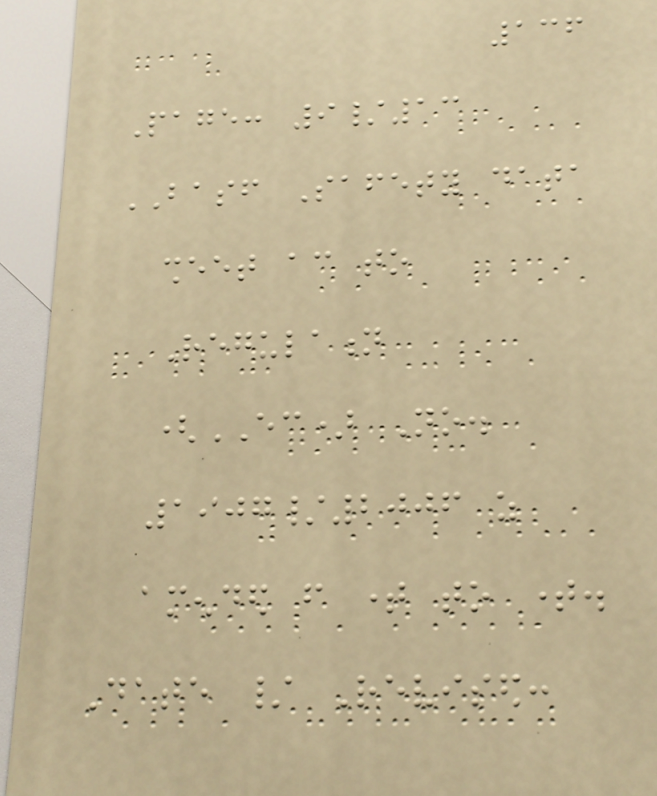136
Page: 9/13
BASF Safety data
sheet according to
Regulation
(EC) No.
1907/2006 as
amended from time to time.
Date / Revised:
